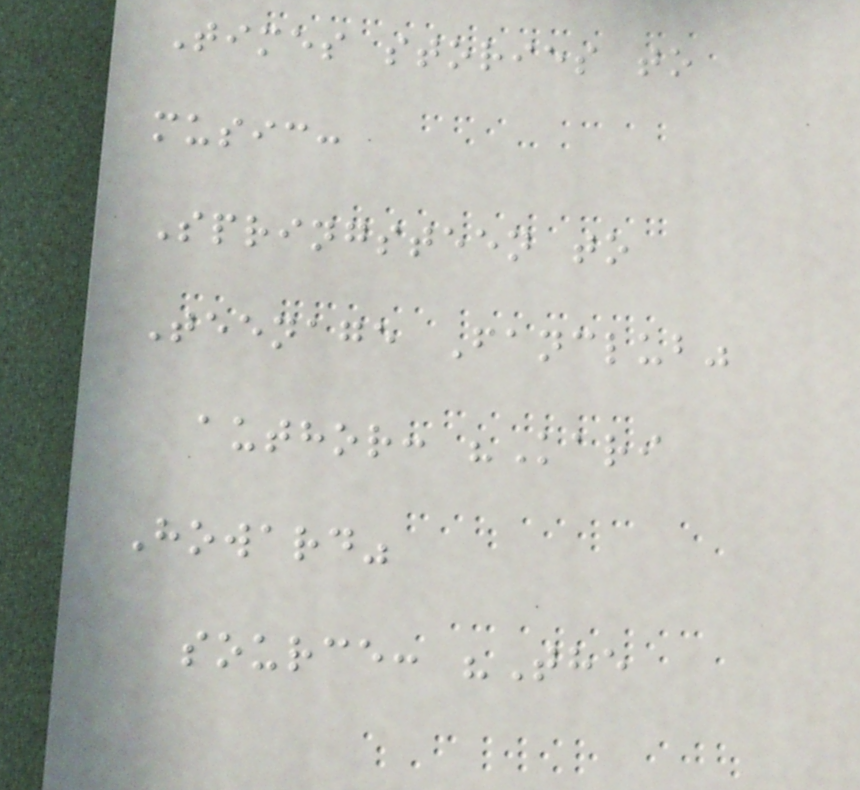Times stories to
music:
Springsteen to
Teenage Fanclub"
author: "Kari
Howard"
source: "The
